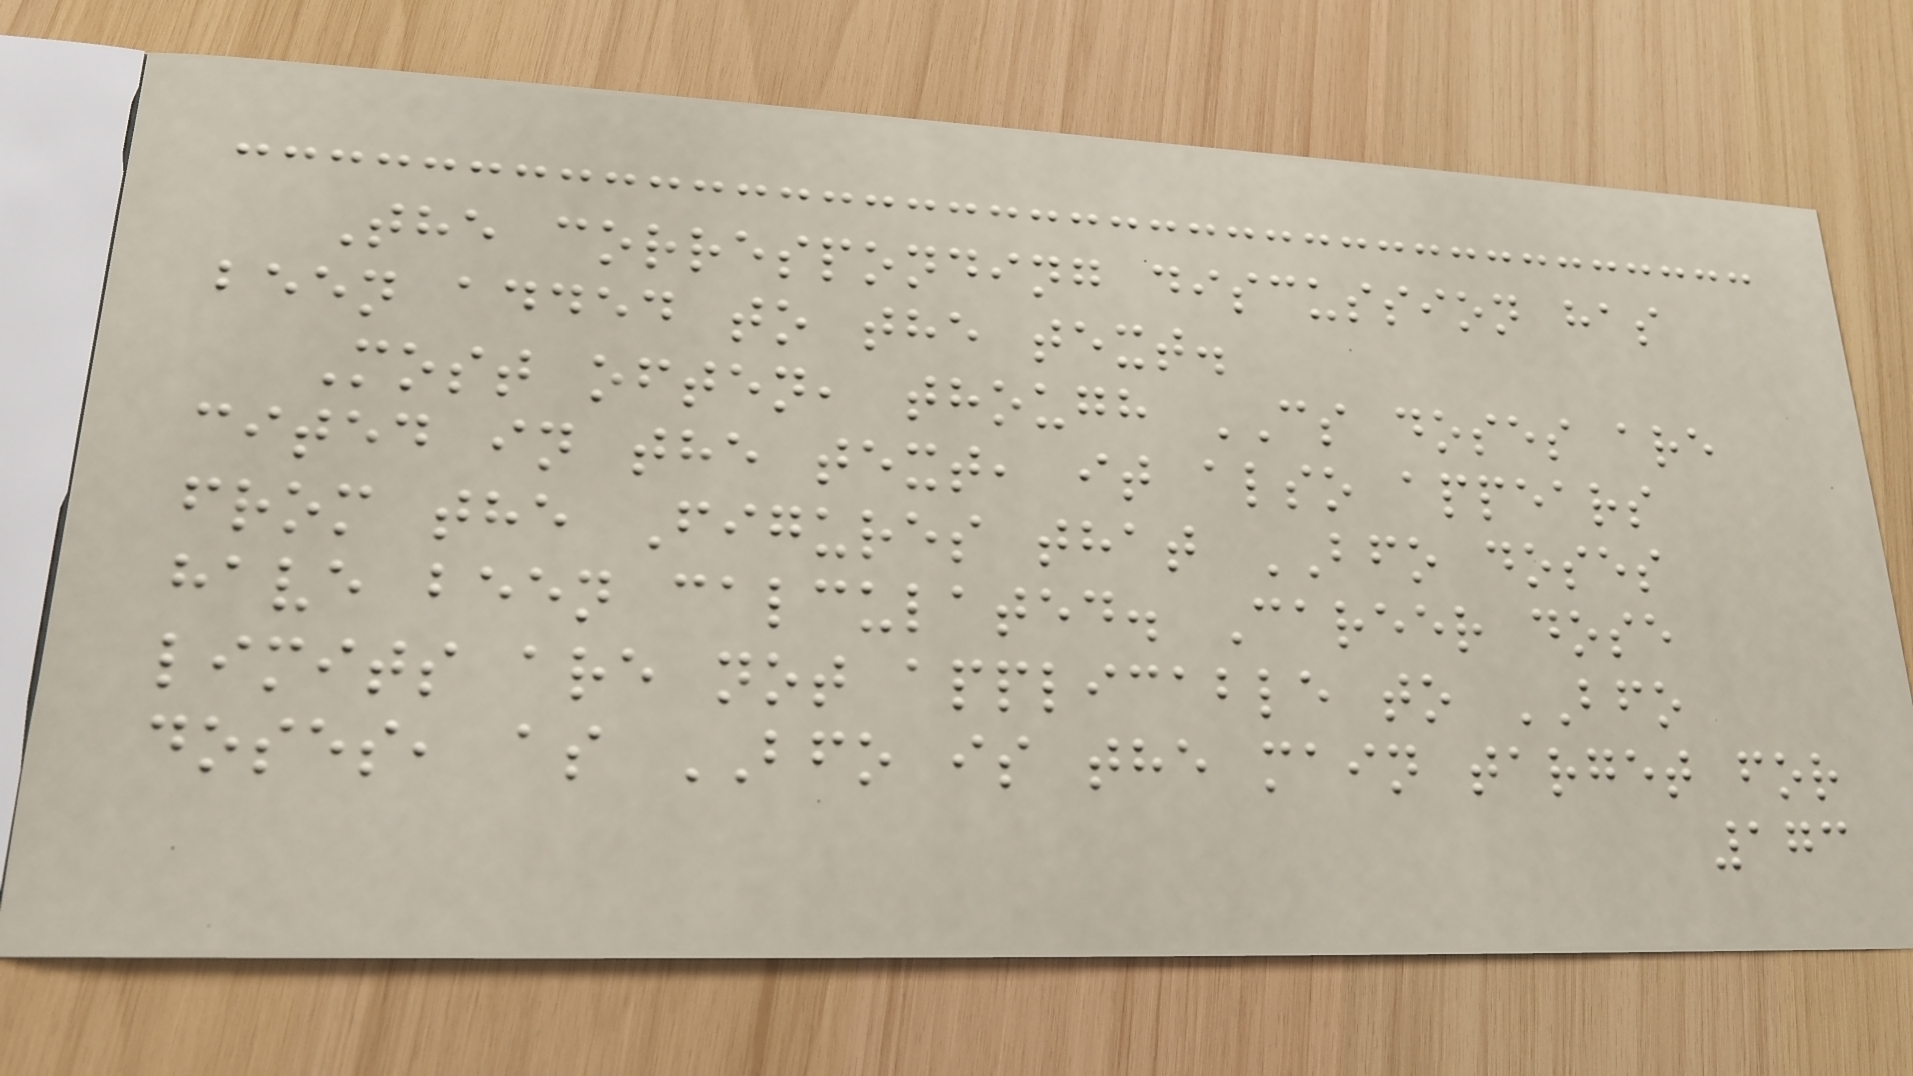The corresponding discussion has
been added to the text.
Most often, though CS doses are
cited in the text, it also appears
from the Figures that BFO doses
have been calculated. Career dose
limits are not applicable to BFO
doses, as BFO is the main target for
173
